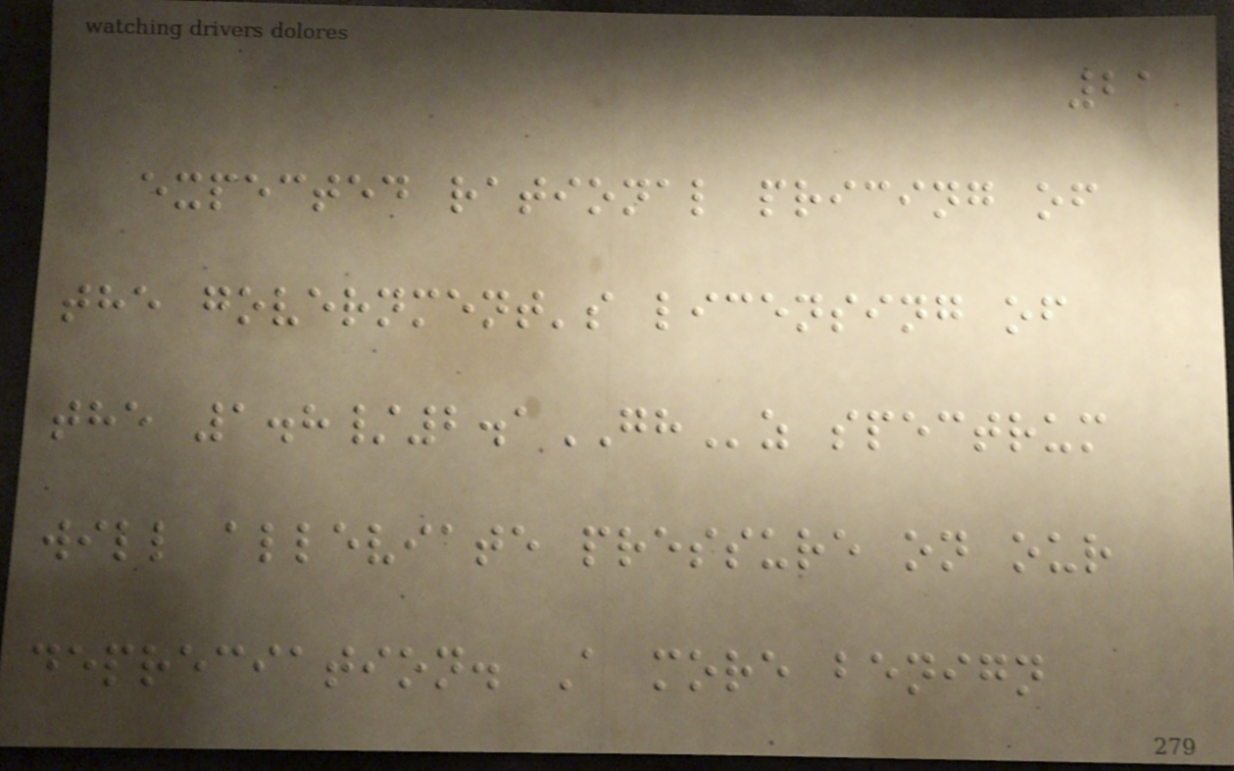21
expected rational pricing of
the government's licensing of
the 1.8/2.1GHz spectrum
will alleviate pressure on our
depreciation. A more benign
